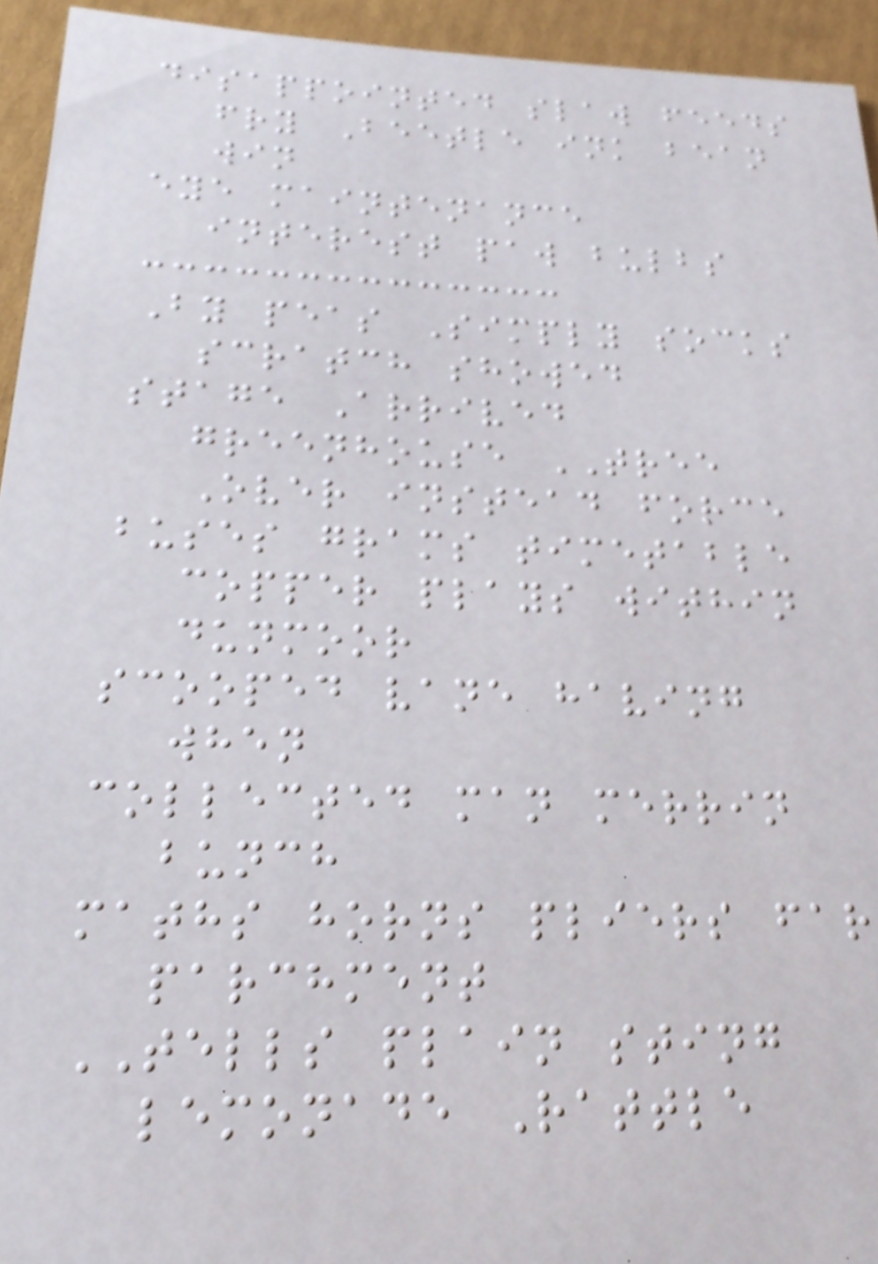disappointed slaw feeds
fry Beetle ink bean
win
eye maintenance
interest paw bulbs
By peas Simply socks
scratch showed
stage Arrived
greenhouse TREE
Over instead force
buses grams timetable
copper plays within
dunmoor
scooped vane having
when
collected man merrin
bunch
maths horns pliers far
parchment
TELLS plain sting
lemonade Rattle
